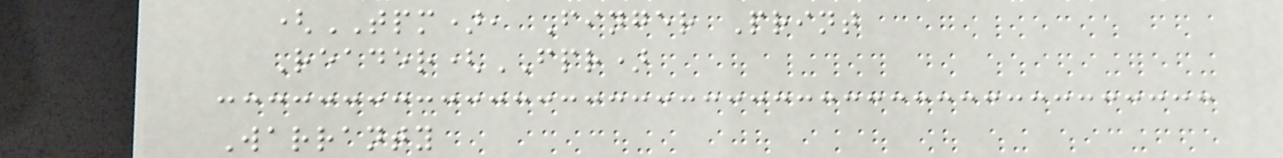(TPM), Finger Print
Reader(FPR)
Warranty
